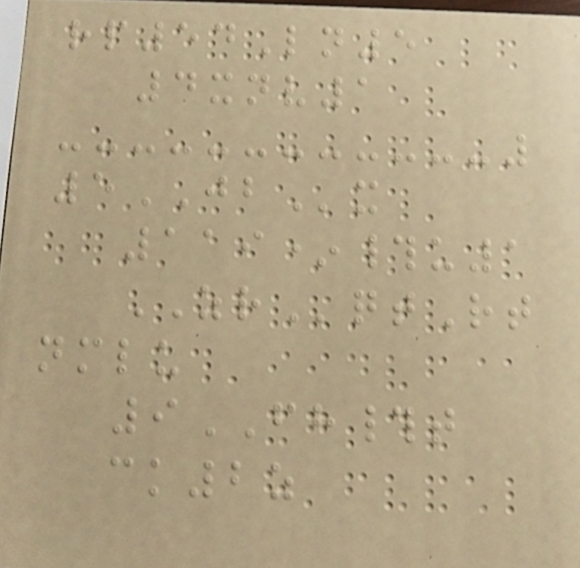rp54Ln5
4xnv1
5JBx
119*#u1
ZRqtRt
nmlu
9FH#t
ck2z
